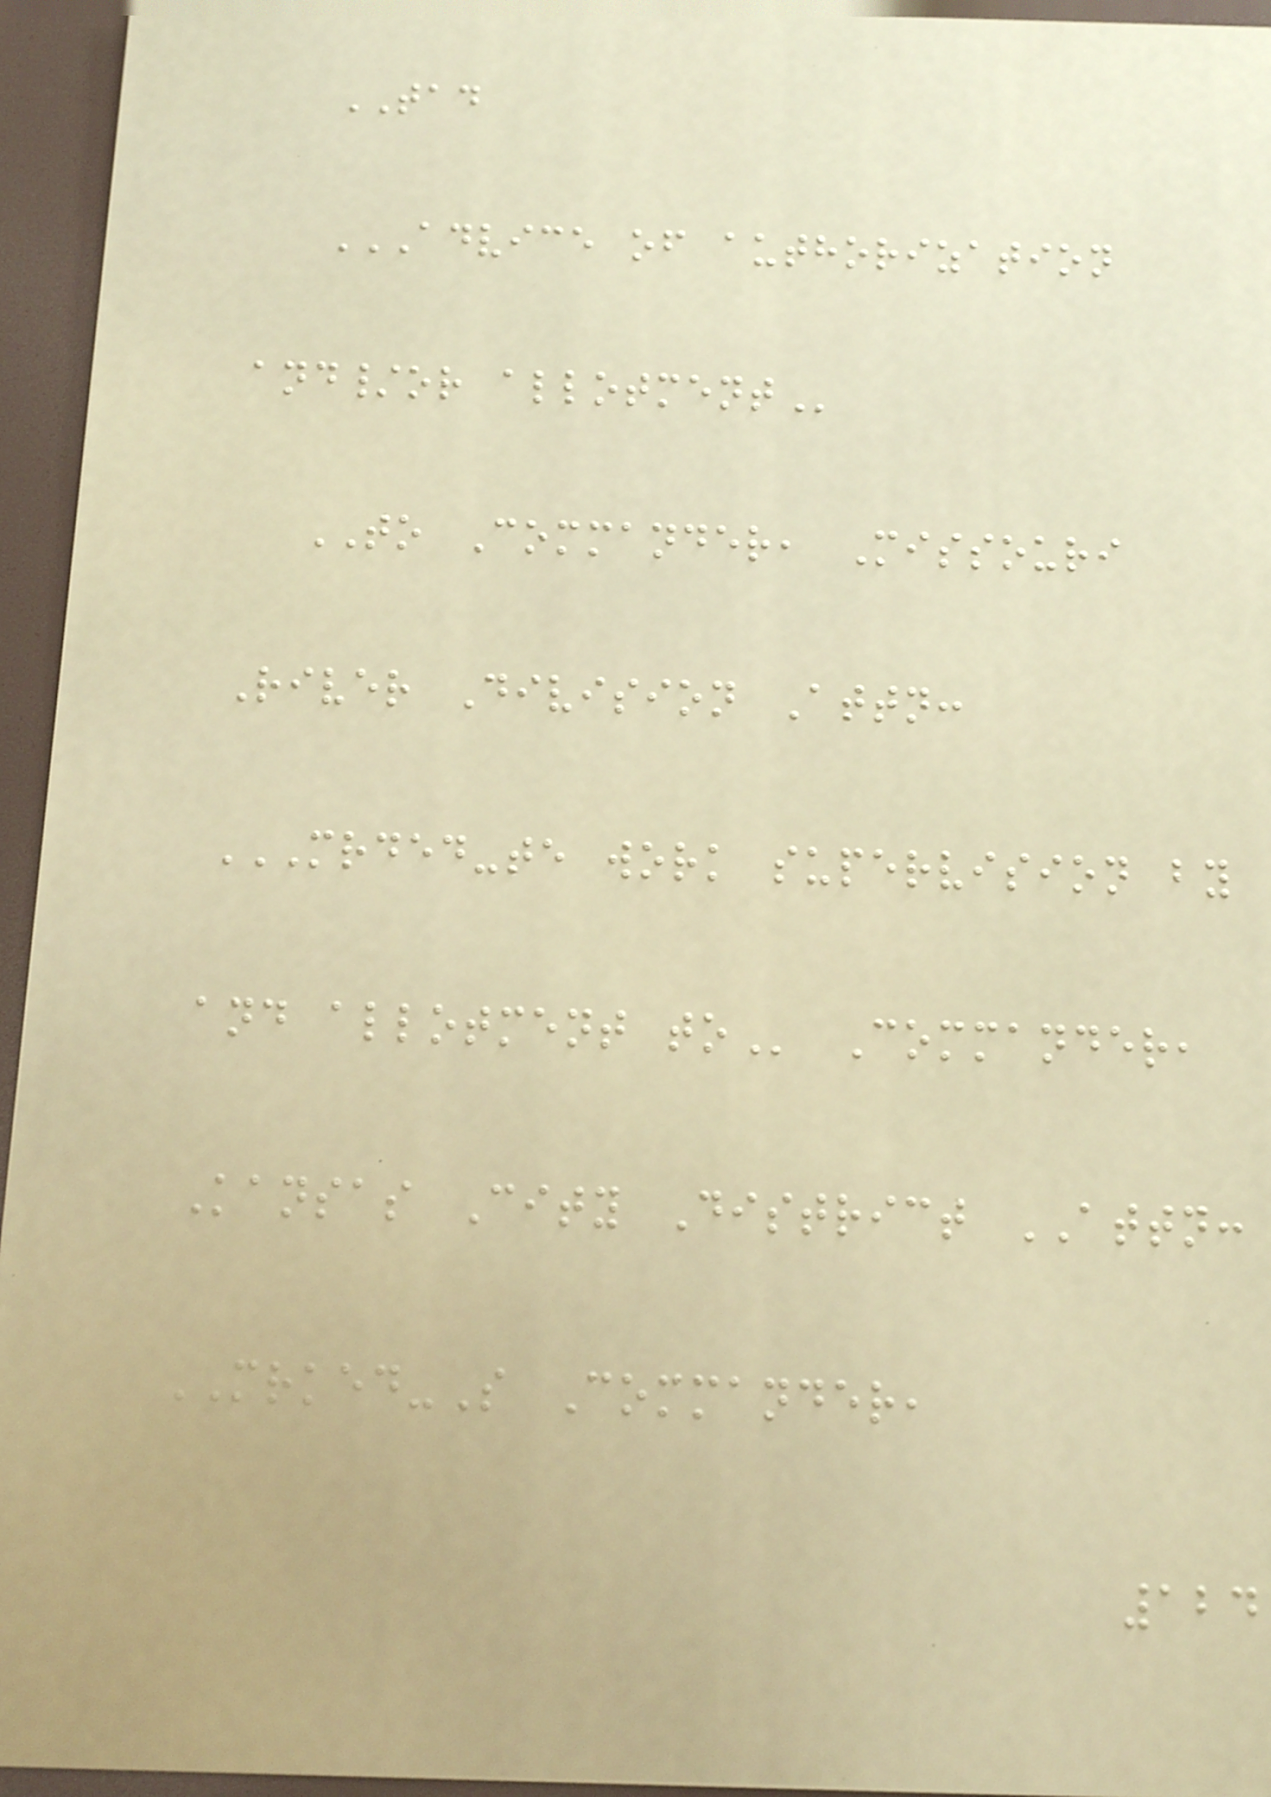TAD
ADVICE OF AUTHORIZATION
AND/OR ALLOTMENT
TO Commander, Missouri
River Division Attn:
MRDED-TE WORK SUPERVISION BY
AND ALLOTMENT TO Commander,
Kansas City District ATTN:
MRKED-S Commander,
124
